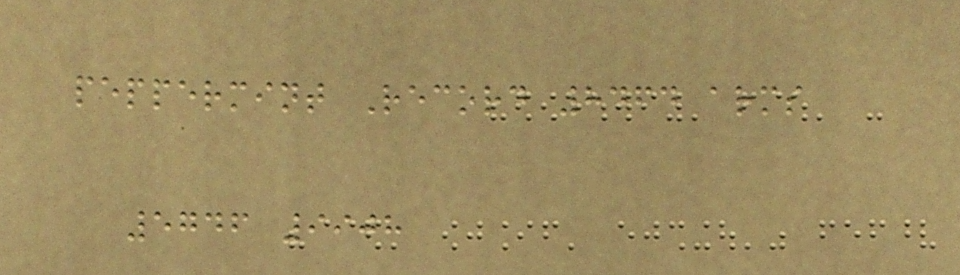peppermint Record 8464 arms
5746 9908
